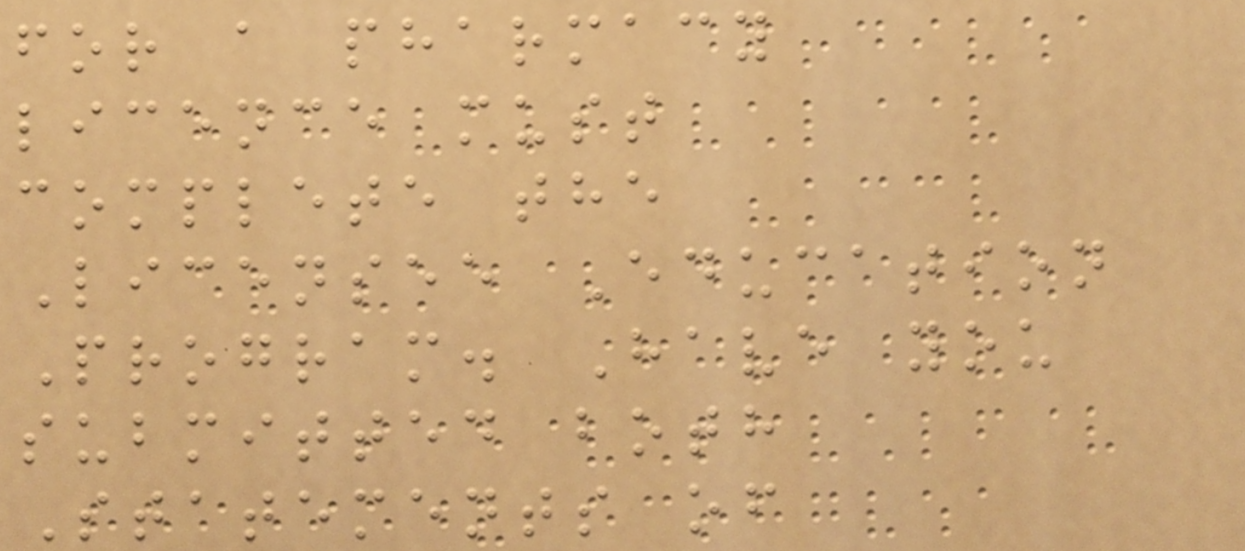for a pharmacy
licence must
complete the
Licensee Education
Program. Have you
submitted both
Statements of
